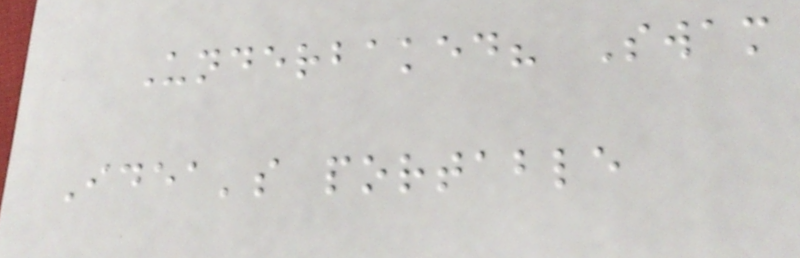Underbaked? Swam
Idea's portable
